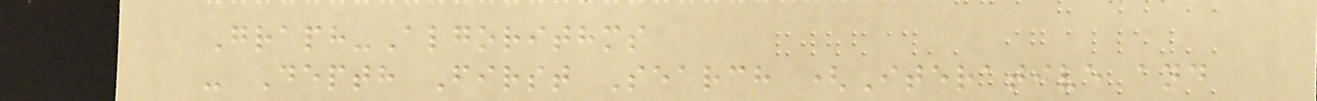Graph-Algorithms
- Depth First Search (Iterative and
